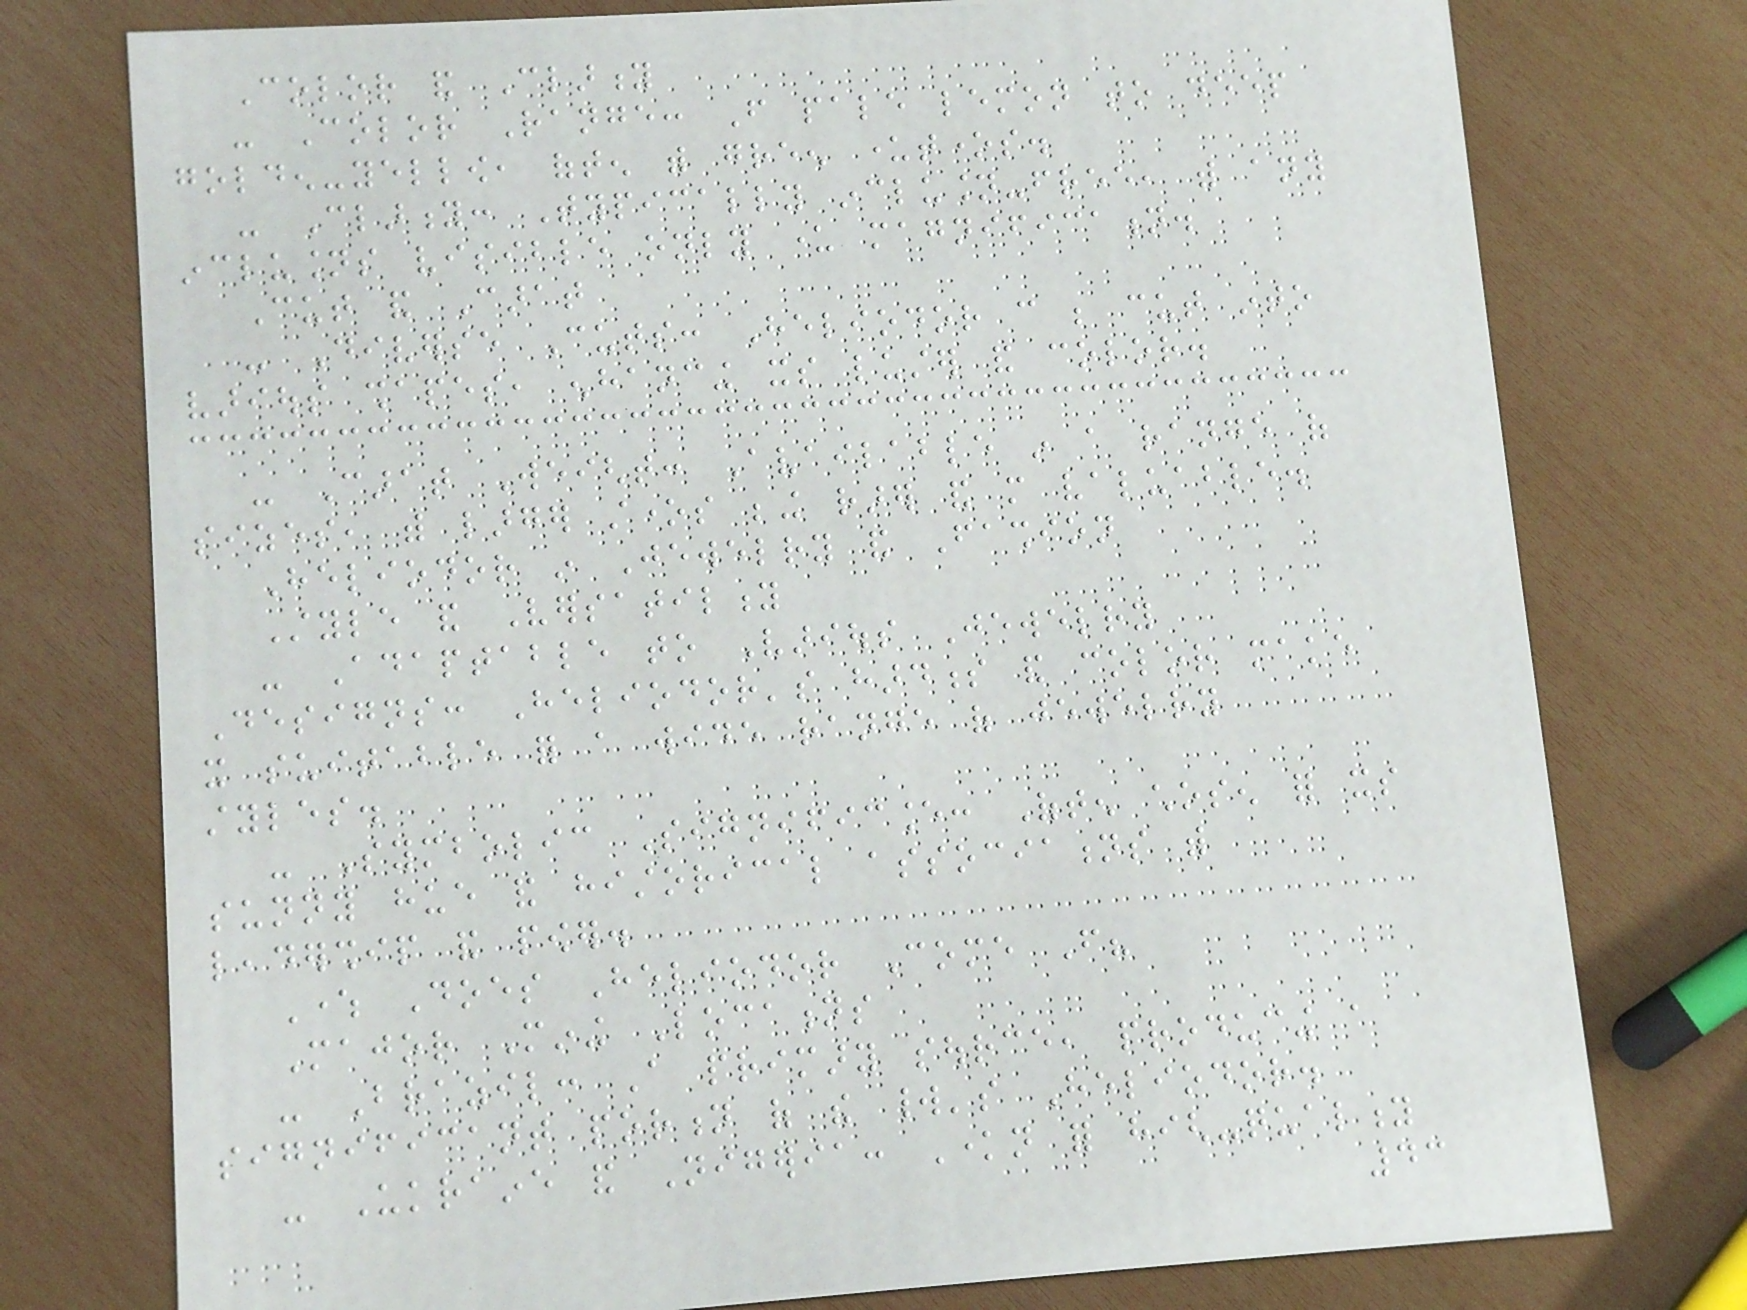Color and Clarity
- Color Range: From pale lemon to deep
golden-yellow, often with green undertones.
- Clarity: Typically inclusion-free, with any
inclusions visible only under magnification.
Cut and Carat
- Diverse Cuts: Heliodor can be cut into
various shapes, enhancing its luster and color.
- Carat Weight: Available in a range of
sizes, with larger stones being rarer and more valuable.
Heliodor in Jewelry and Fashion
Style and Versatility
- Adaptable to Various Jewelry
Designs: Heliodor's hardness and color make
it suitable for a wide range of jewelry
styles.
- Symbolic Significance: Often chosen for its
sunny hue and historical associations with
leadership and power.
Where Does Heliodor Come From?
Major Mining Locations
- Brazil: A primary source, producing a
significant portion of the world's Heliodor.
- Ukraine and Nigeria: Known for high-quality
43
